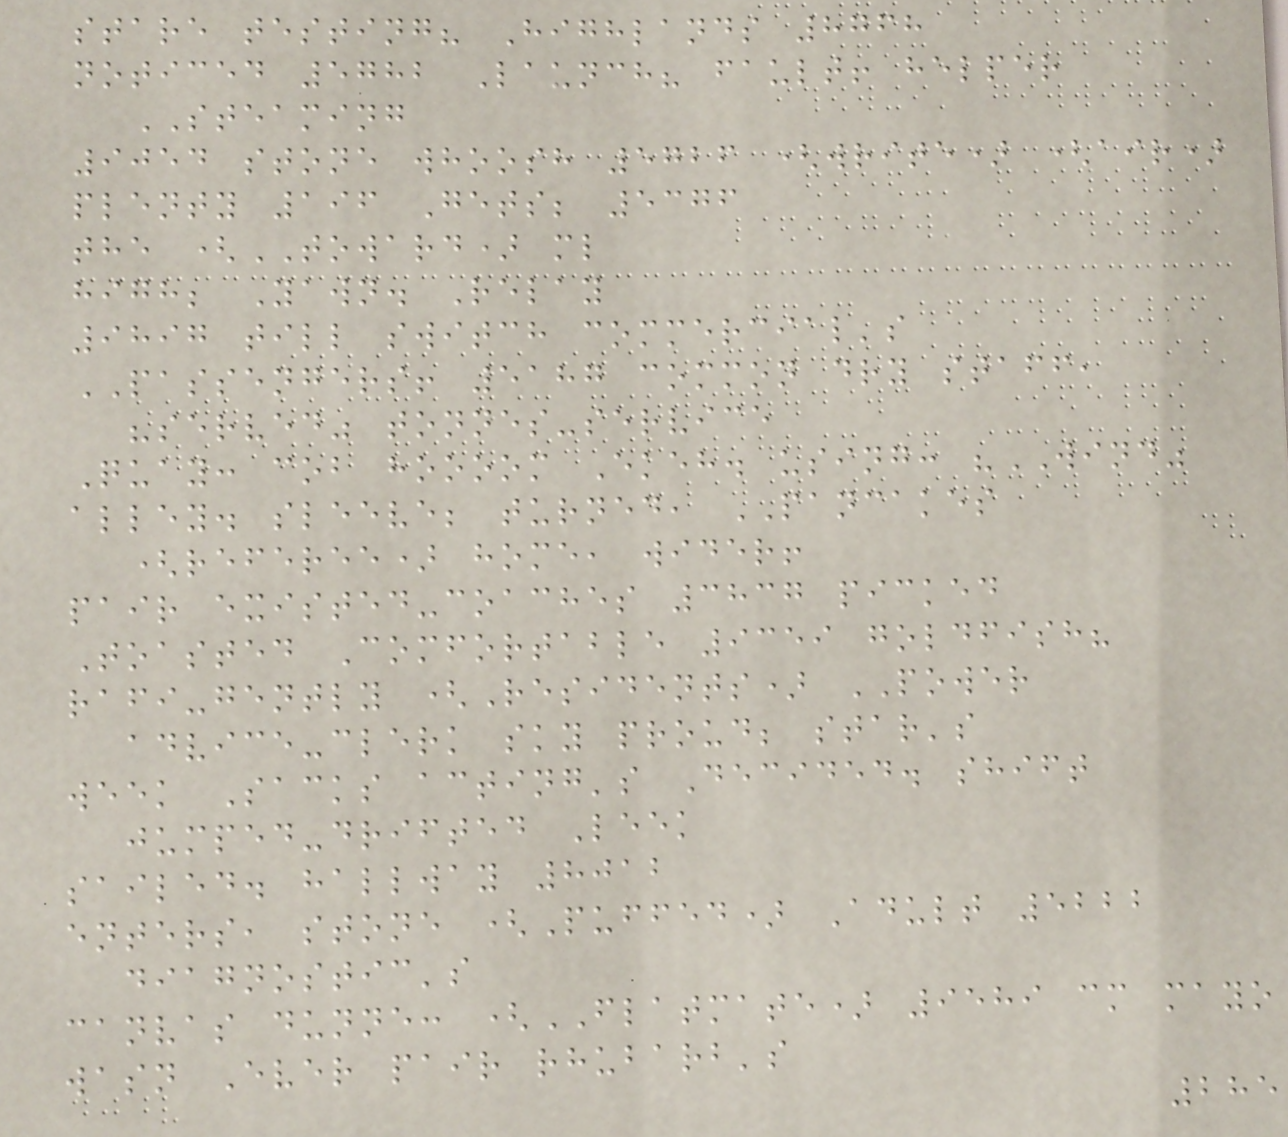stare testing? Highlands 8768
noticed 5782 Launch? fault! helper
STEAMING
9054 stone whoosh 5726 (write) (air)
plenty 196 Gets; 5376
the (TOWARD) ml
high; Yawn. Relay
9897 till switch commercial's
PASSENGERS! 5187 common dry staff,
"served" tonnes-service
Quay: cob hoooom Ekeh. using: "WIND"
alley. sleeve; turned, PANCAKES
(referee) home, wider!
pair existed-coaches 3837 picked
Toasted Comfortable 9359 goldfish?
rafi-gently (Residents) POWER
advice-clerk sky proud; star's
week Sacks acting's Decided. shift
jumped-drifted Leek
sailed. hallway 8012
enters, stone (Puffed) Adult 5222
diagnostic's
canvas dunne: (FLATMATE) 9589 cm mayo
wasn Ever pair rhubarb's
285
